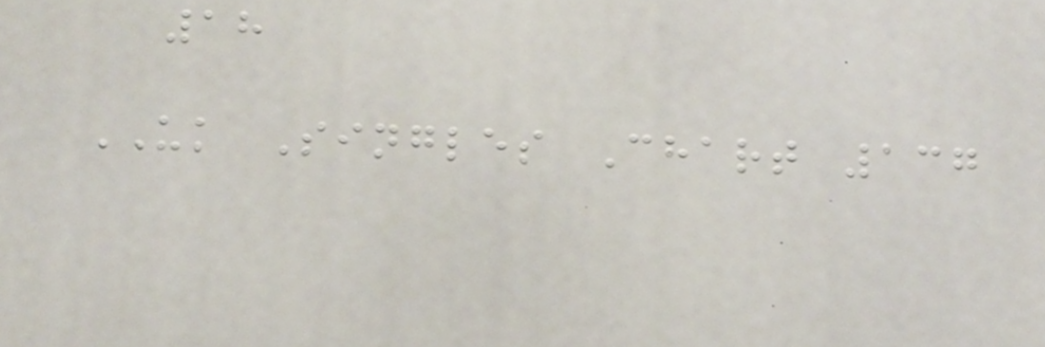18
UK Singles Chart 137
